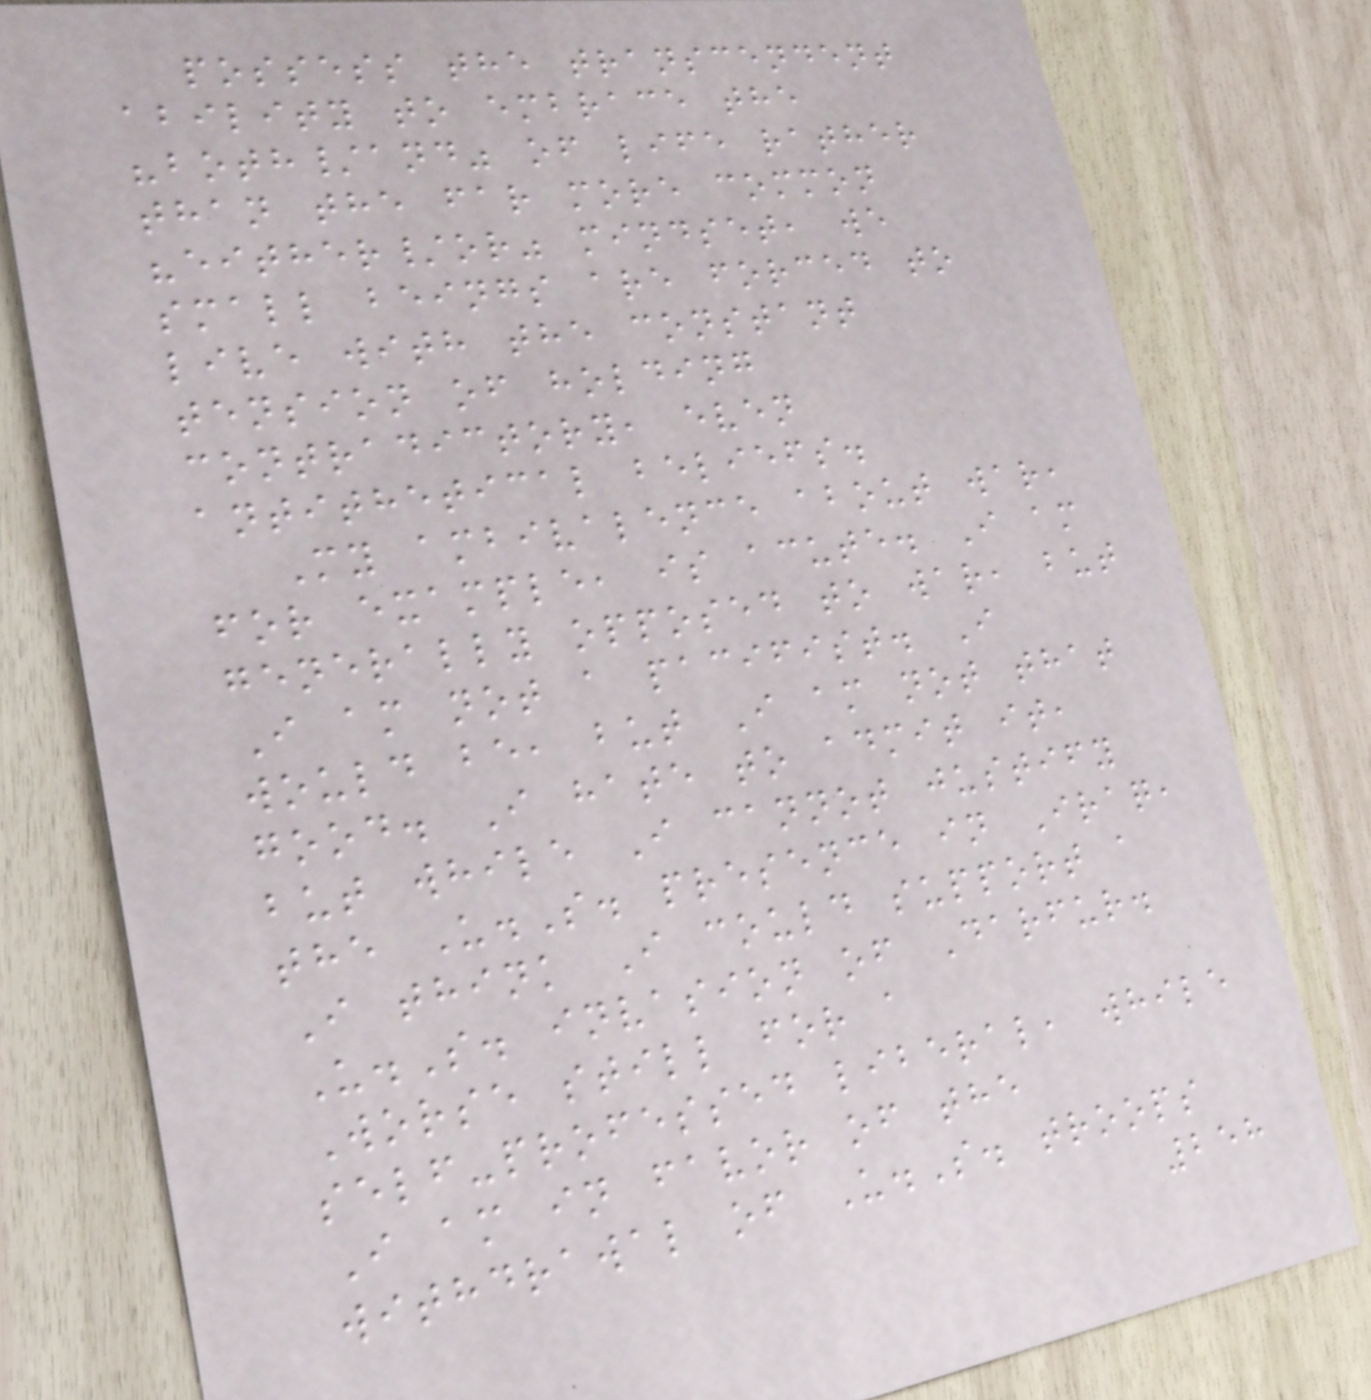possess the transcendent
ability to embrace the
"both/and" of life rather
than the far more common
"either/or" mindset, we
small beings are forced to
live with the constant
tension of holding
contradictory, even
antithetical beliefs.
My ambivalence about war,
for example, is acute. I am
generally opposed to war, but
I am not a pacifist. I
would be, but I am not that
good. I hate to admit it,
but while I cannot justify
the U.S. presence in Iraq,
I think I could support a
U.S. invasion of Darfur.
Worse still for a
self-professed liberal, while
I am in favor of the
withdrawal of U.S. troops
258
